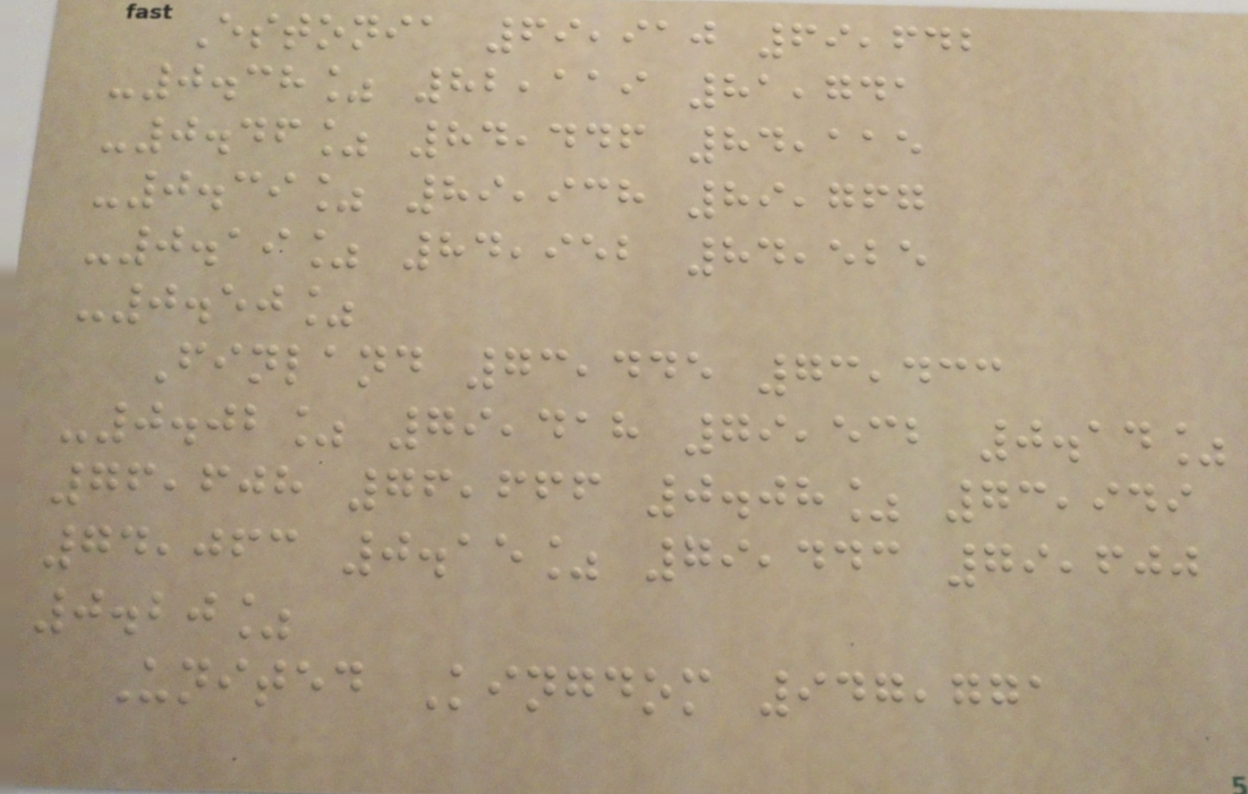Estonia 69,910 69,642
-0.38% 82,119 81,741
-0.46% 84,446 84,115
-0.39% 89,938 89,767
-0.19% 84,952 84,525
-0.50%
Finland 73,445 73,433
-0.02% 79,418 79,532 0.14%
76,608 76,666 0.08% 73,949
74,063 0.15% 79,443 79,600
0.20%
United Kingdom 947,771
